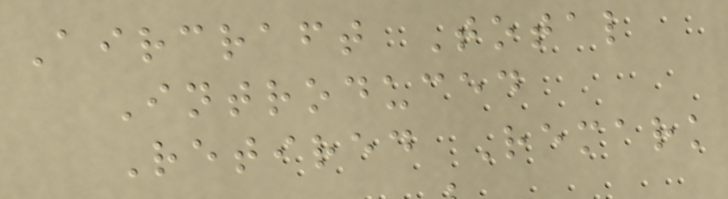Aircraft Total
Introduced
Retired Remark
